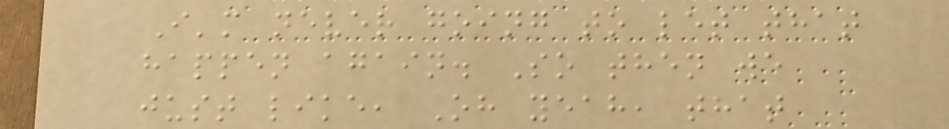I'm never going to let that
happen again. So then we
just like, Oh yeah, that
